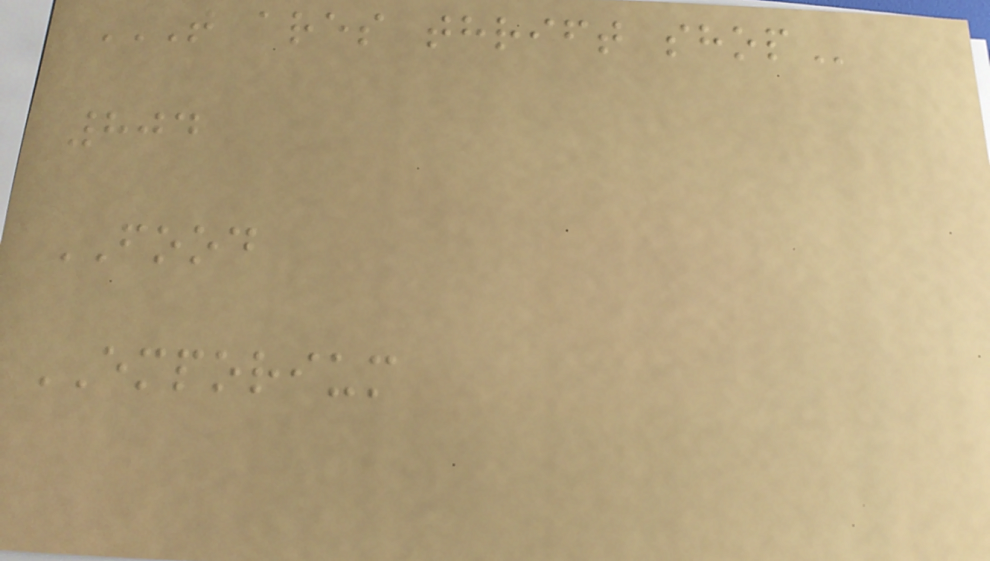T ARES THRIFT SHOP
804
FOOD
EMPORIUM
